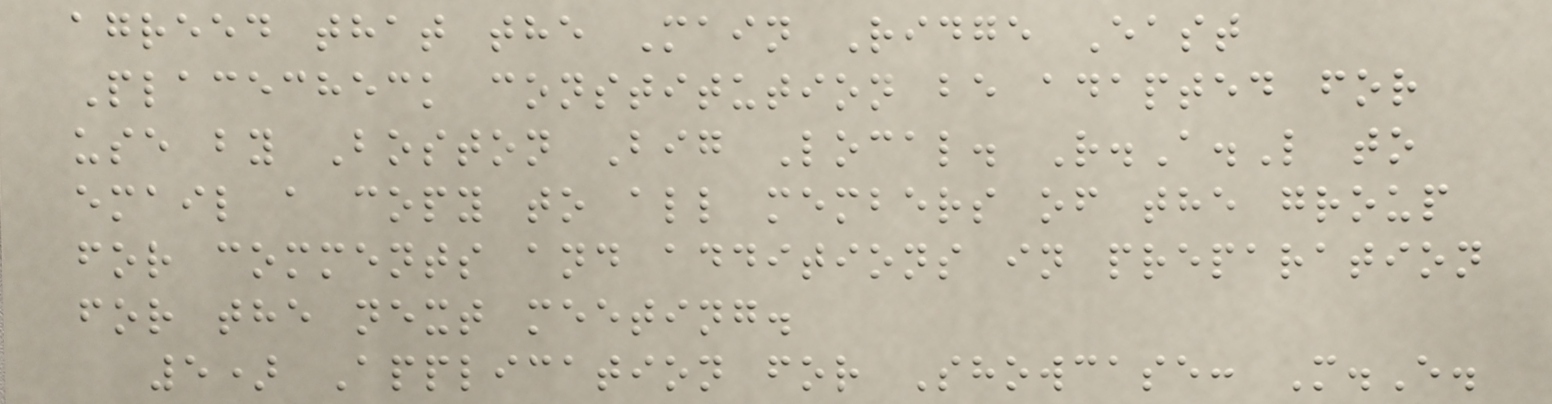agreed that the Main Ridge East
Placecheck constitution be adapted for
use by Boston Big Local. R.A.L to
email a copy to all members of the group
for comments and additions in preparation
for the next meeting.
5) Application for Showcase: M.E.
